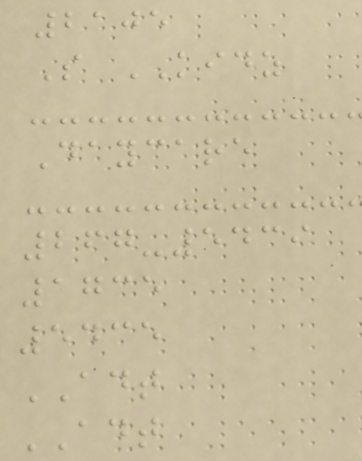2105
S KIDZ
Daycare
267-5439
1735
5435
ADT
ADT
